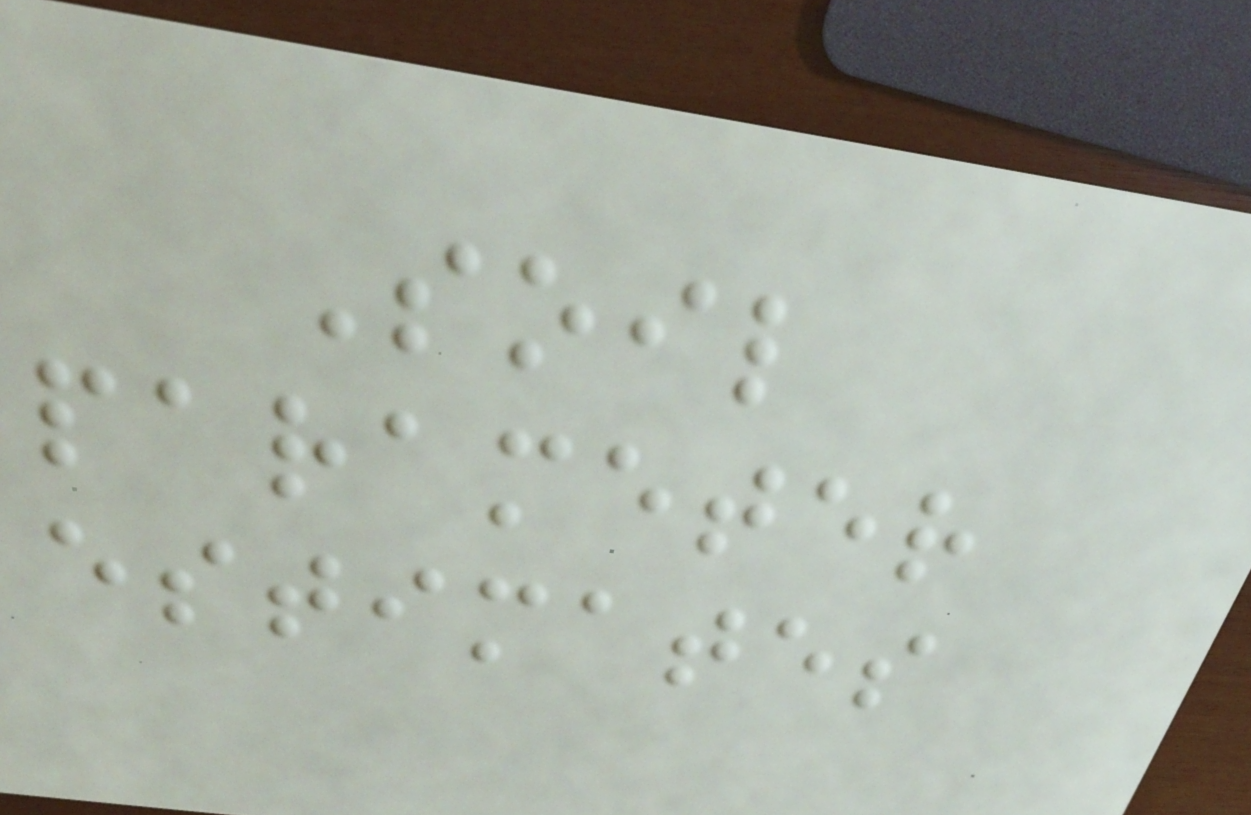Soil
parameter
estimates
